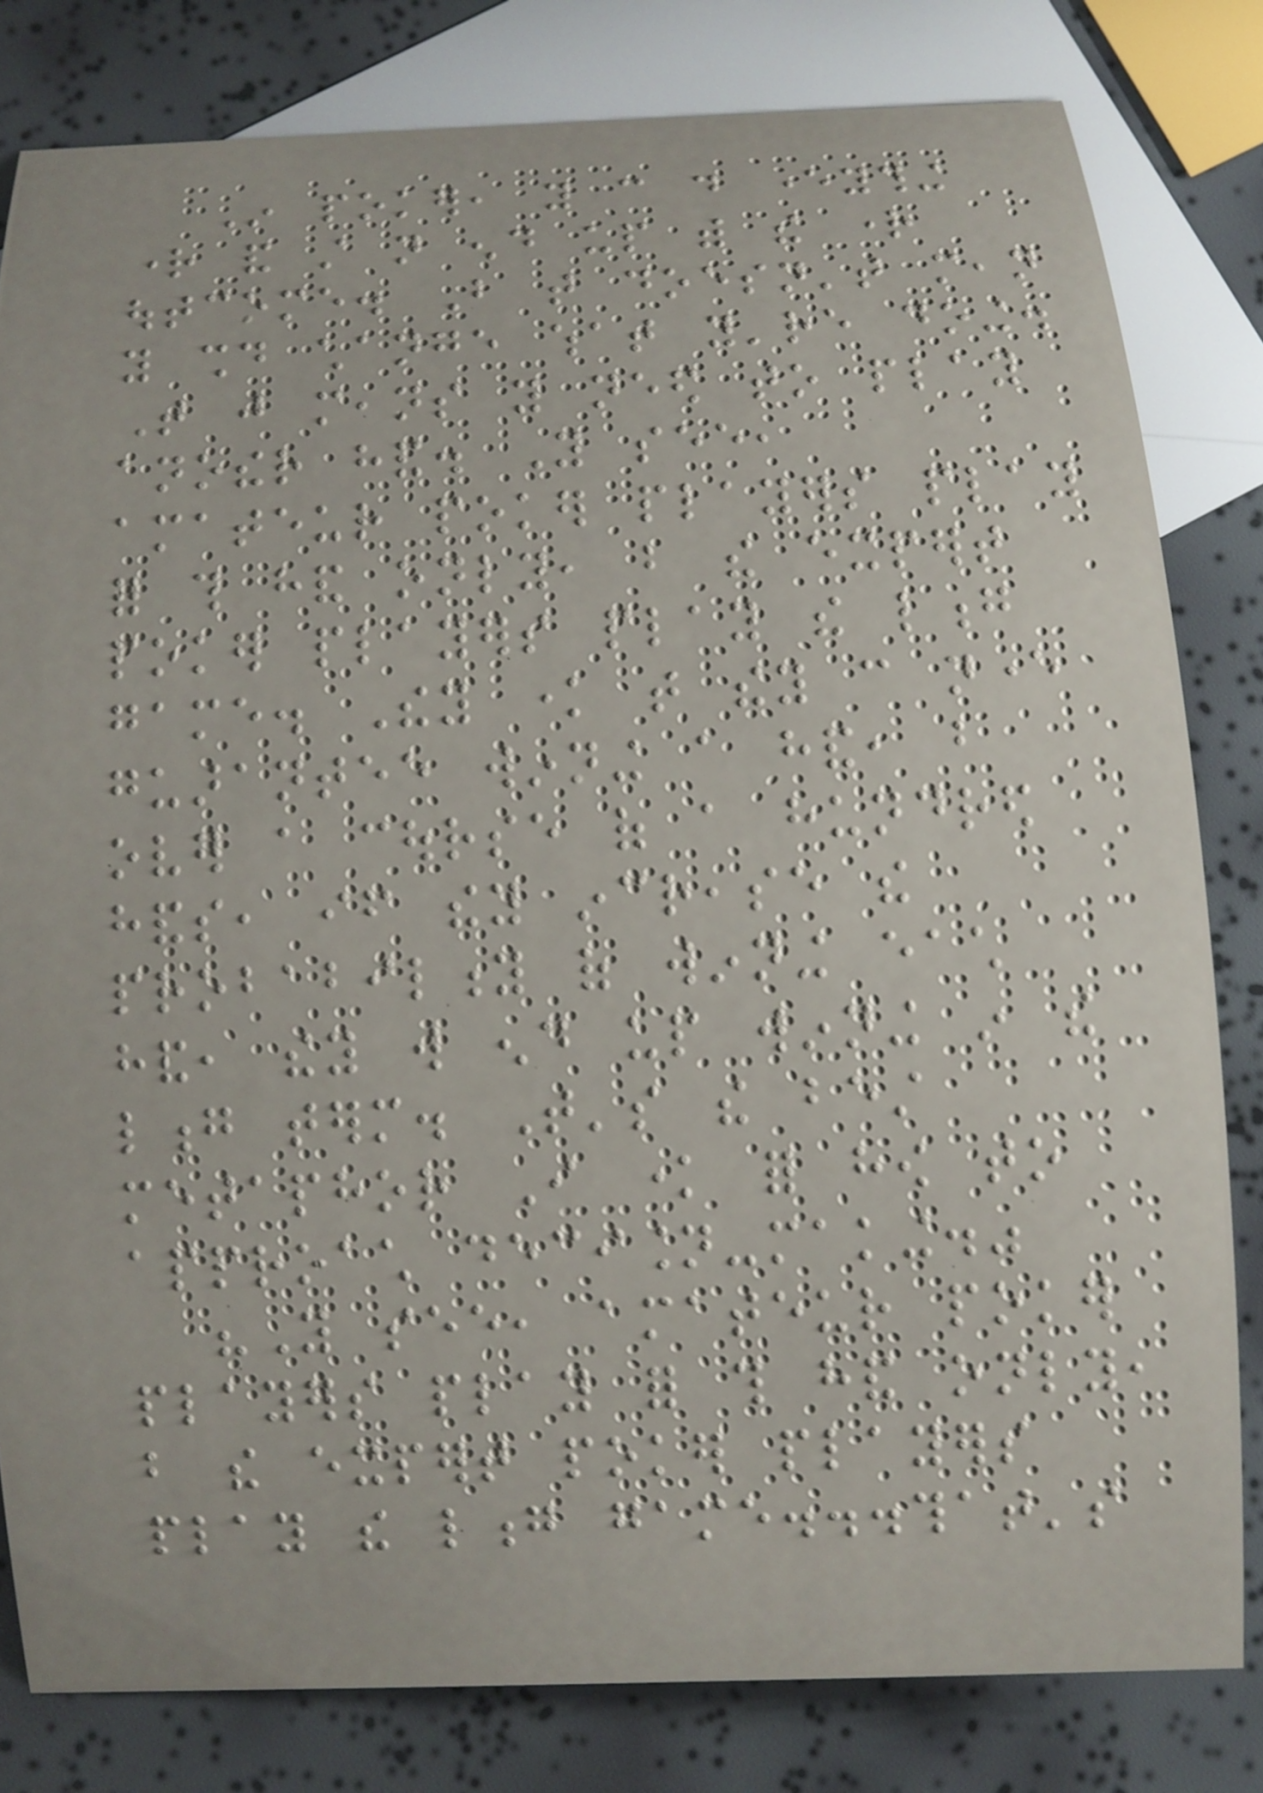In poker, you can do everything
right and still not end up with the right
outcome. But that doesn't mean
you should change what you're doing.
That just means you need to play
another hand. You see,
amateur poker players play
for this hand only, but the expert
poker players play the long
game. They know that they can never
guarantee winning a hand, but
over a course of a hundred
hands, if they increase the
probability of winning each
hand, they will end up winning in the
long term. That's the best
metaphor I know for how to
approach decision-making."
"You see, amateur poker
players play for this hand only,
but the expert poker players
play the long game...that's
